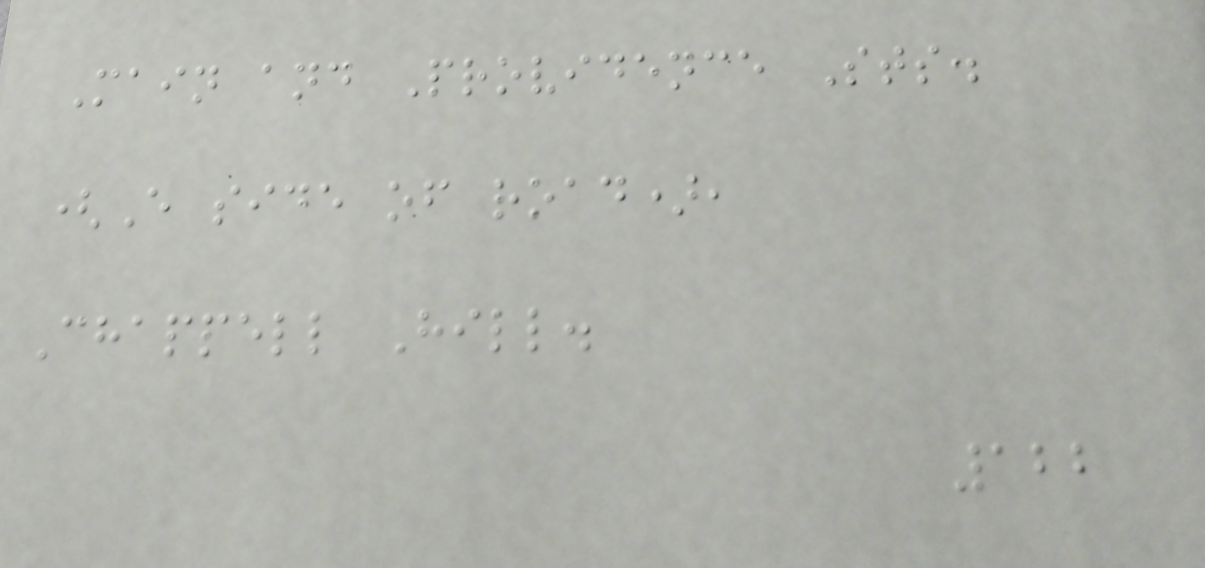Main and Providence Sts.
(E side of road),
Chappell Hill.
122
